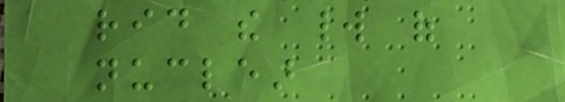rid the world of
nuclear
